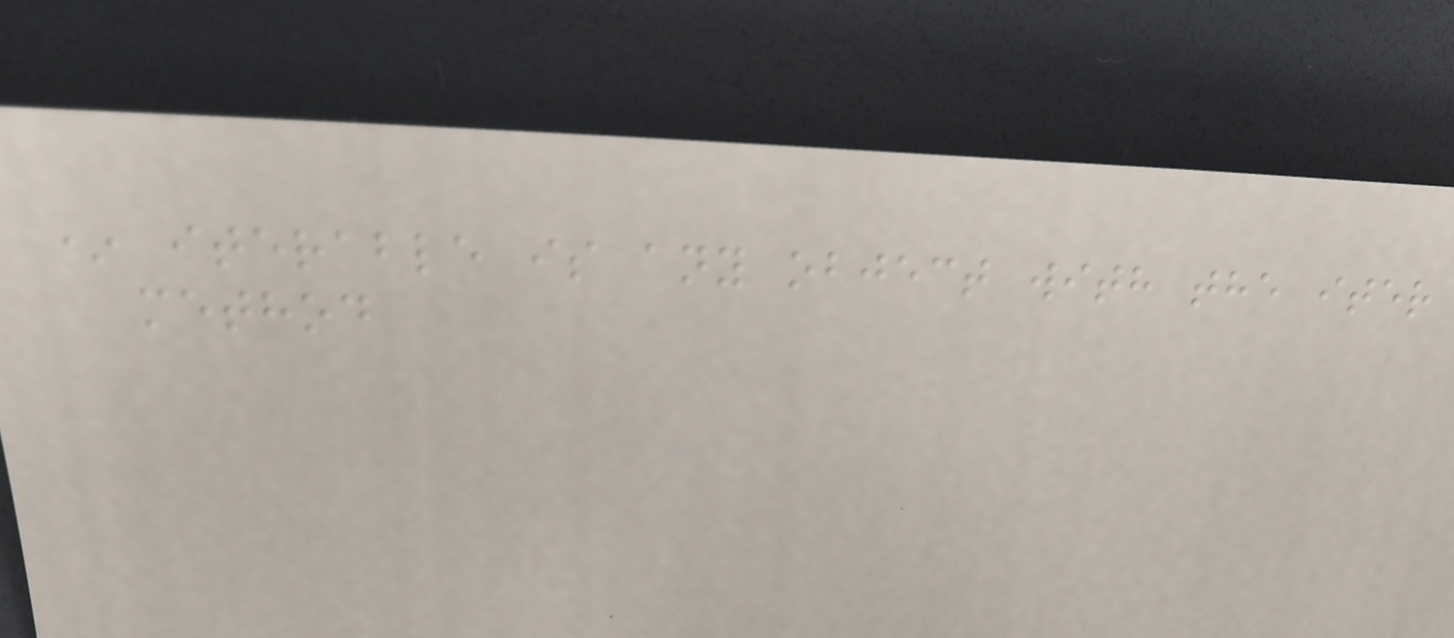* iterable is any object with the iter
method
